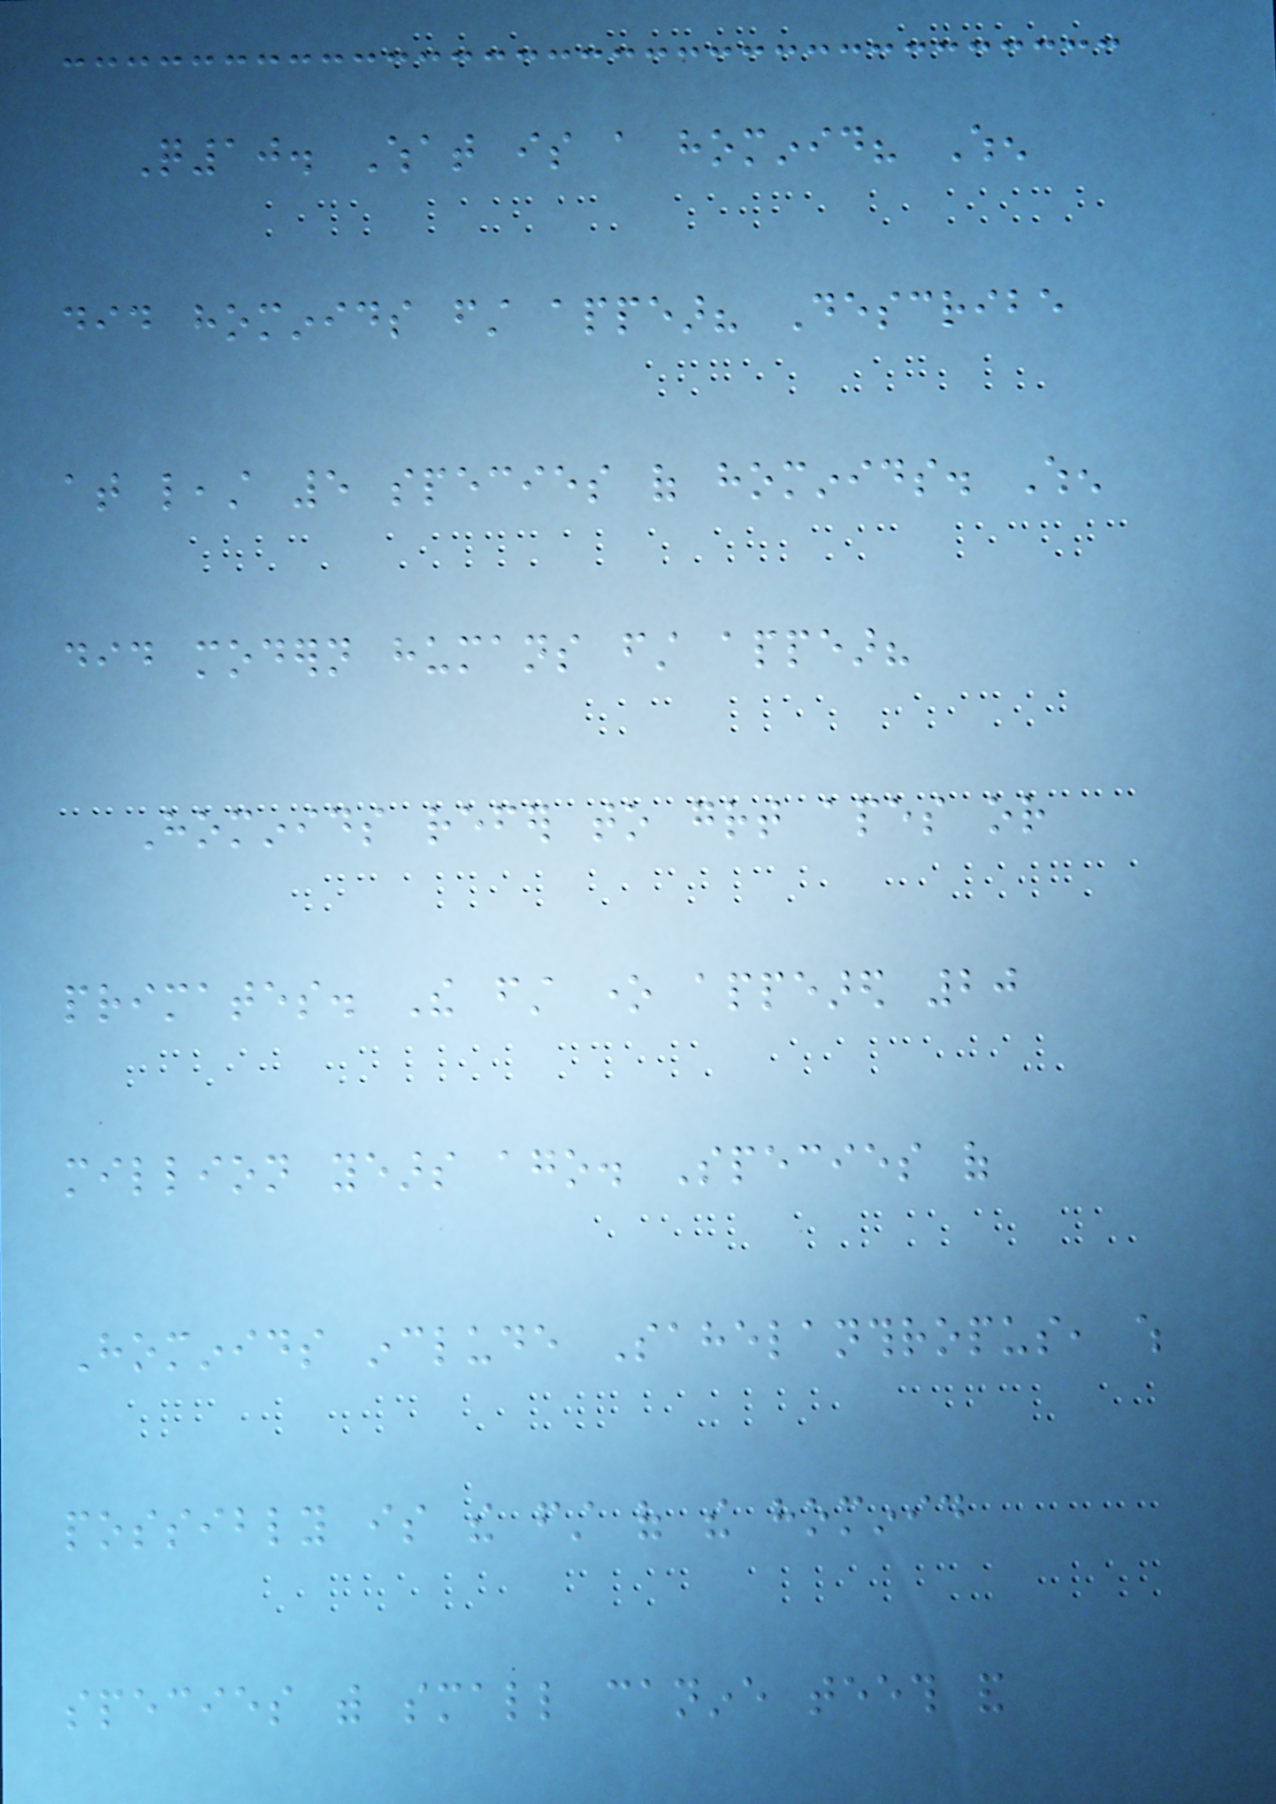Q10. What is a hominid? When
did hominids first appear? Describe
at least 5 species of hominids. When
did modern humans first appear?
Hominids refer to great apes or
primates. The first one appeared 20
million years ago. Species of
Hominids include Sahelanthropus, which
possibly is the first of the hominid
species with small canine teeth and
